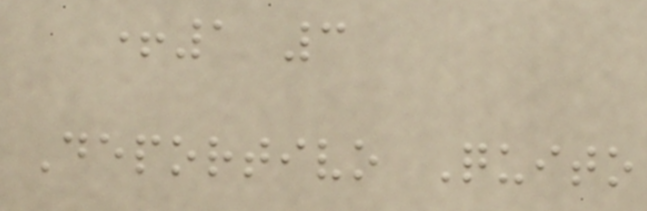+1 3
Deportivo Quito
